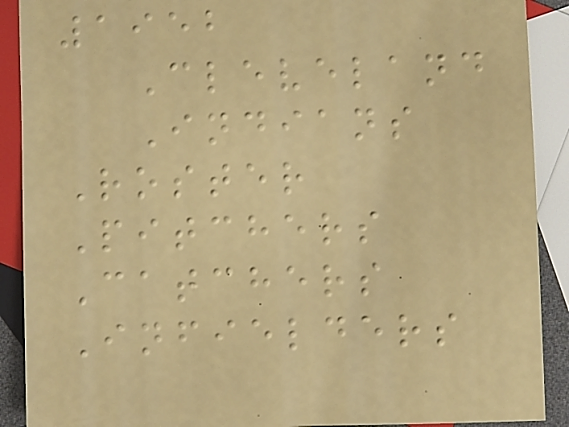1952
Cleveland
Indians
Roster
Pitchers
Catchers
Infielders
